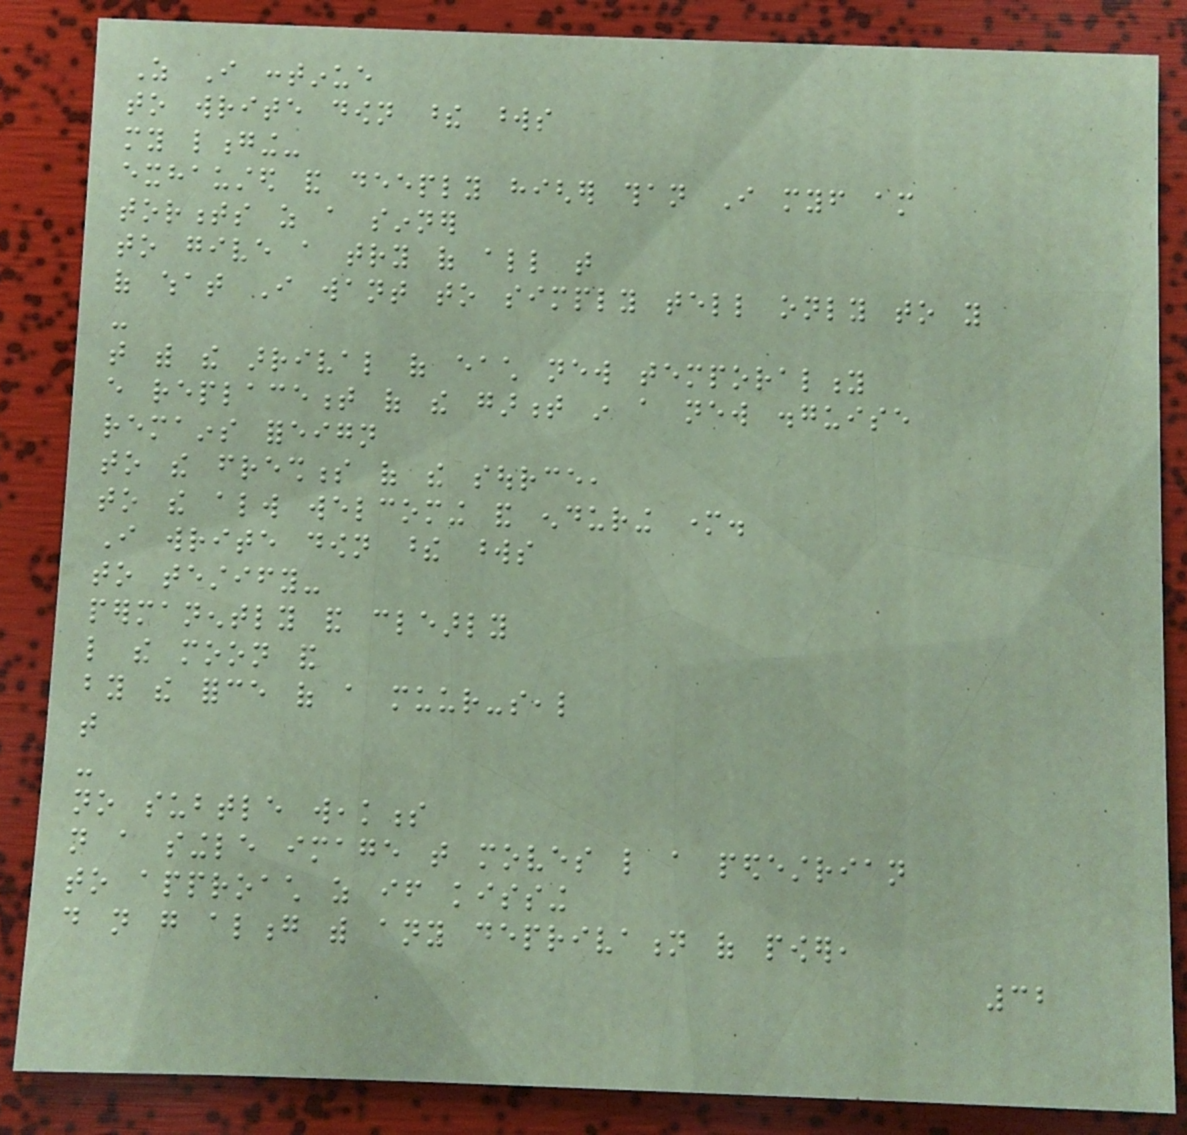As I continue
to write down these words
my longing-
exhausted and deeply higher than I myself am
torments as a sinner
to give a try of all that
of what I want to simply tell only to you
-
that with the arrival of each new temporality
every replacement of the garment in a new disguise
remains foreign
to the freshness of the source,
to the always welcoming and enduring mother.
I write down these words
to testify-
permanently and clearly
like the moon and
by the force of a muur-seal
that
-
no subtle weakness
not a single image that moves like a pedestrian
to approach as if kissing
do not go along with any deprivation of power,
32
